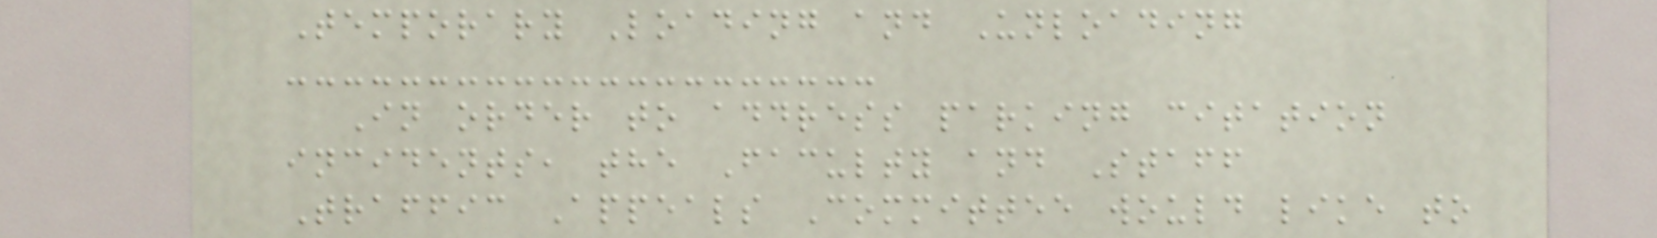Temporary Loading and Unloading
In order to address parking citation
incidents, the Faculty and Staff
Traffic Appeals Committee would like to
